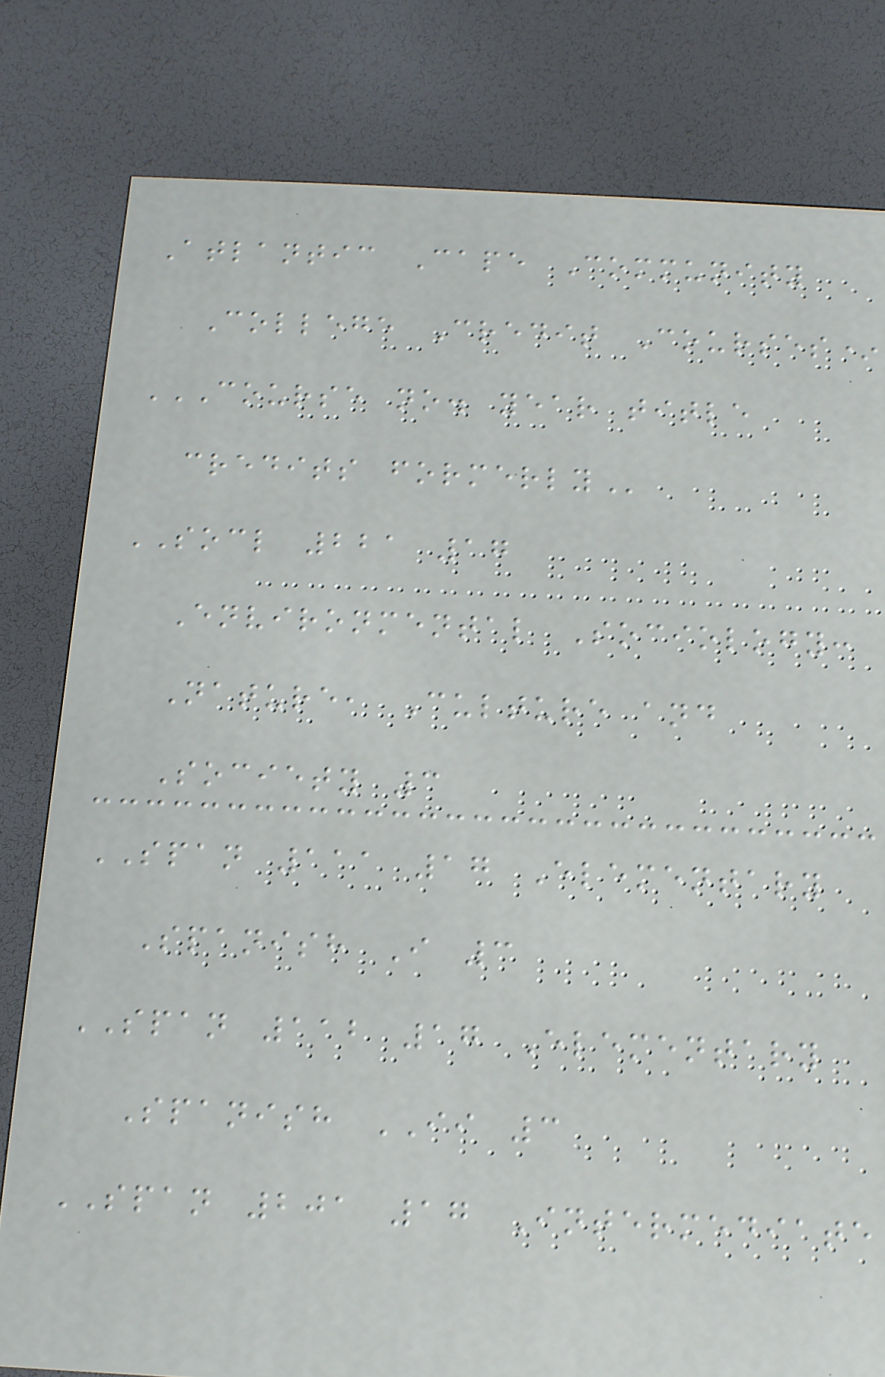Atlantic Cape Community
College Credit Courses*
COURSE NO. YEAR TITLE
CREDITS FORMERLY
SOCL 221 17
Environmental Sociology:
Nature, Culture and
Society 3
SPAN 111 17 Elementary
Spanish I 3
SPAN 112 17 Elementary
Spanish II 3
SPAN 201 17 Intermediate
